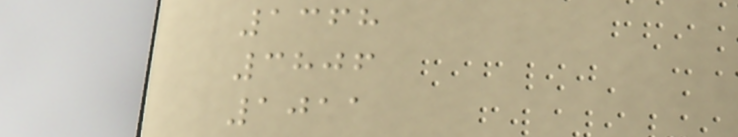1368
3806
1011
